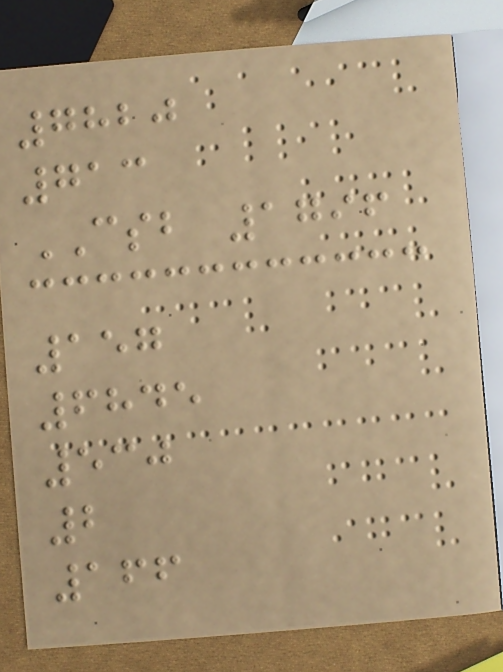7820
713
CSB 1796
157
6845
530
2
166
